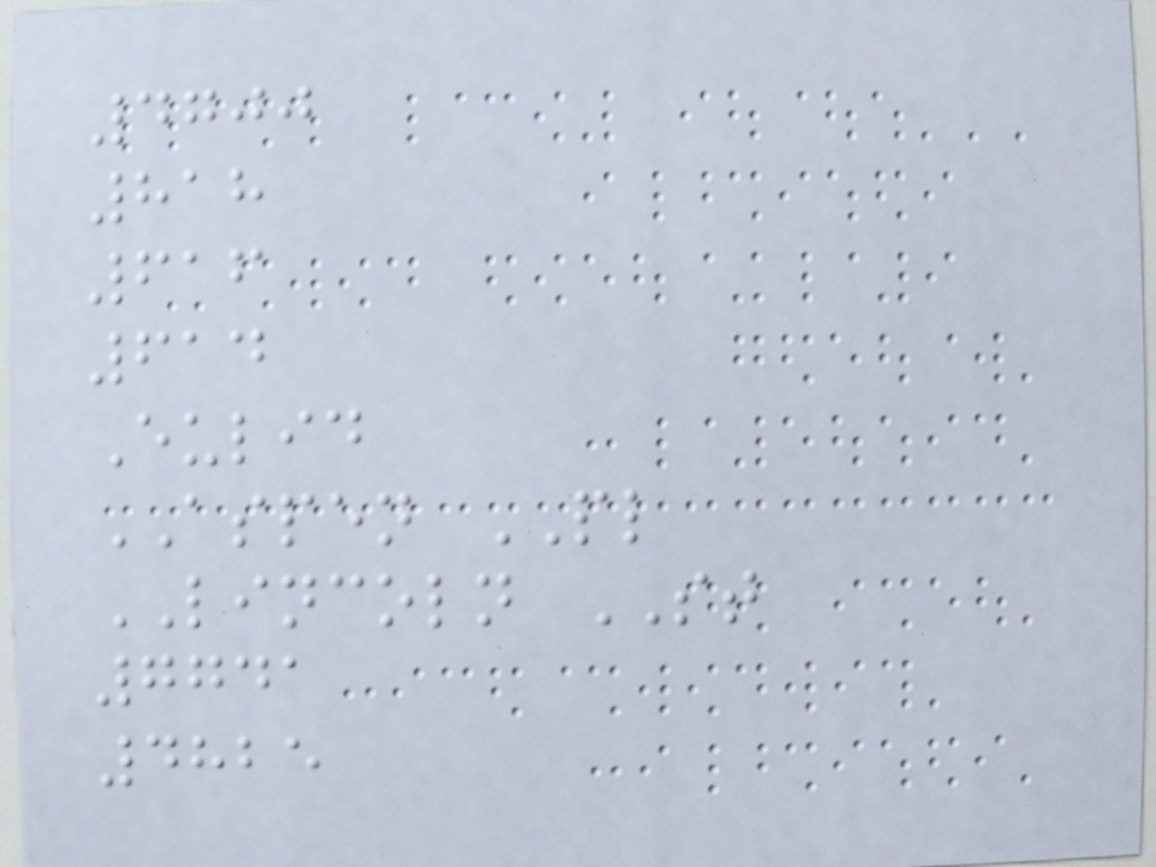4700
818
616
614
Eulid
ASPEN PL
LINCOLN ST
7741
4825
